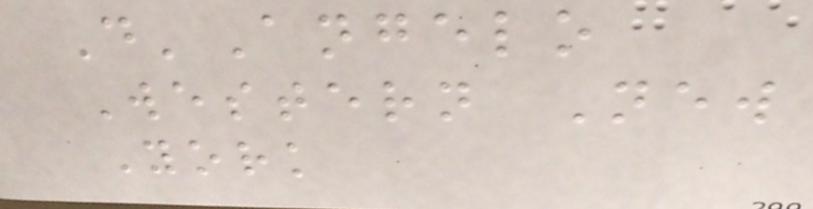D'Angelo
Western New
York
